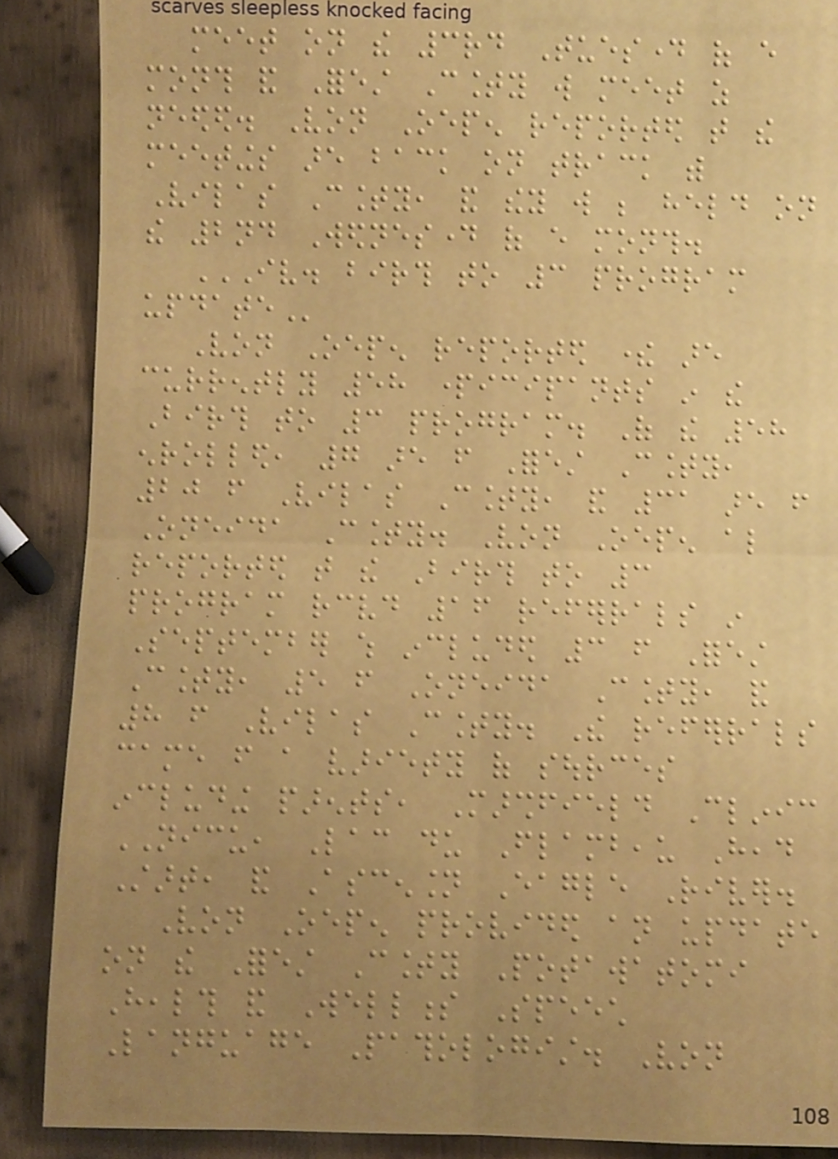meet on the 3rd Tuesday of every
month and Forest County will meet as
needed. Von Oepen reported that the
meetings are back on track with
Vilas County, and they will be held on
the 2nd Wednesday of every month.
IV. BIRTH TO 3 PROGRAM
UPDATE
Von Oepen reported there are
currently 58 participants in the
Birth to 3 program. Of the 58
enrolled, 7 are from Forest County,
20 from Vilas County, and 31 are from
Oneida County. Von Oepen also
reported that the Birth to 3
program received 16 referrals in
September which included 3 from Forest
County, 5 from Oneida County, and
8 from Vilas County. The referrals
came from a variety of sources
including parents, Marshfield Clinic
NICU, Lac du Flambeau Head
Start, and Ascension Eagle River.
Von Oepen provided an update
on the Forest County Potawatomi
Health and Wellness Speech
Language Pathologist. Von
